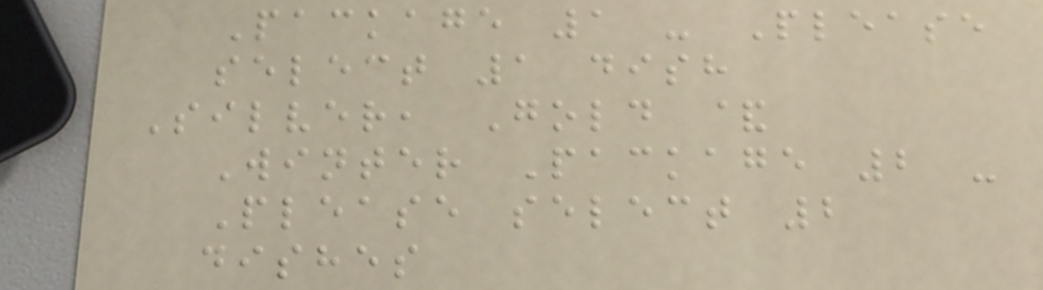Package 1 - Please
select 1 dish
Silver, Gold &
Winter Package 2 -
Please select 2
dishes
